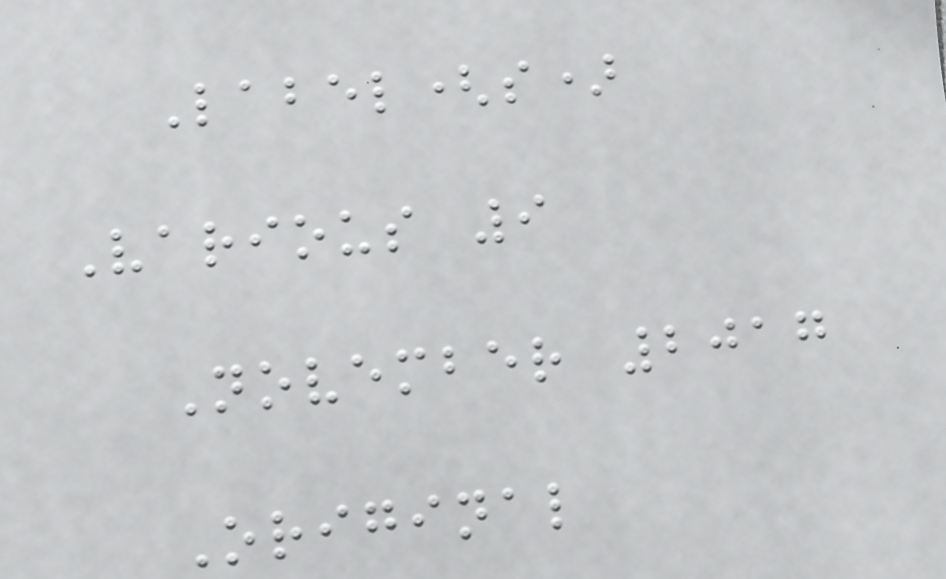Label(s)
Various 9
November 2017
Original
